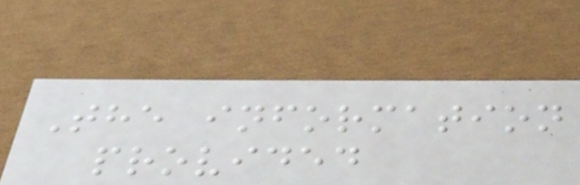The information
provided
